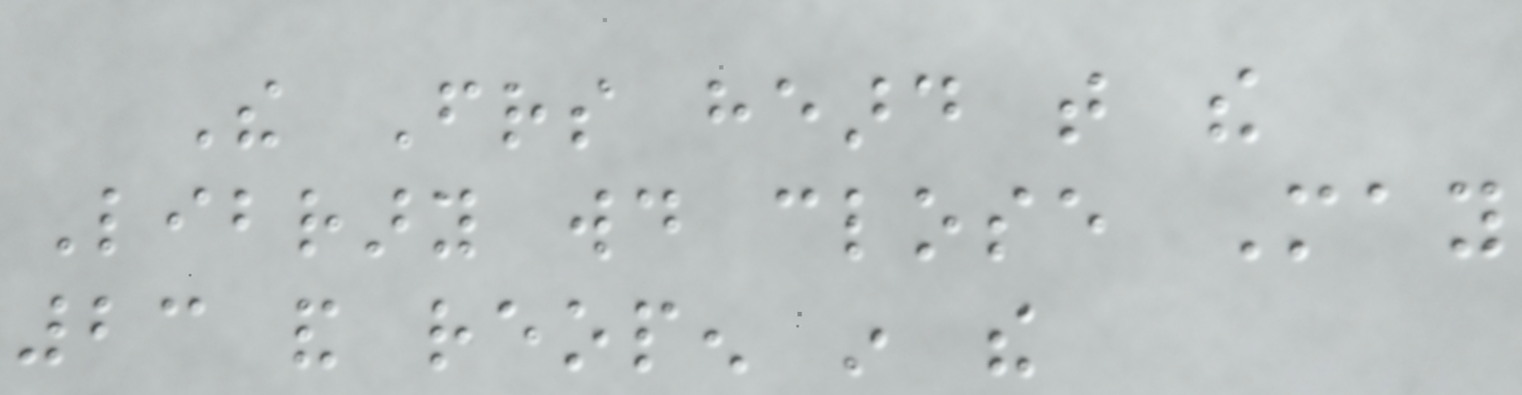The Friends heard that the
Library would close May
23 and reopen in the
